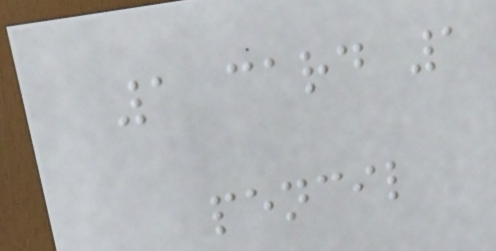1 card 1
pencil
